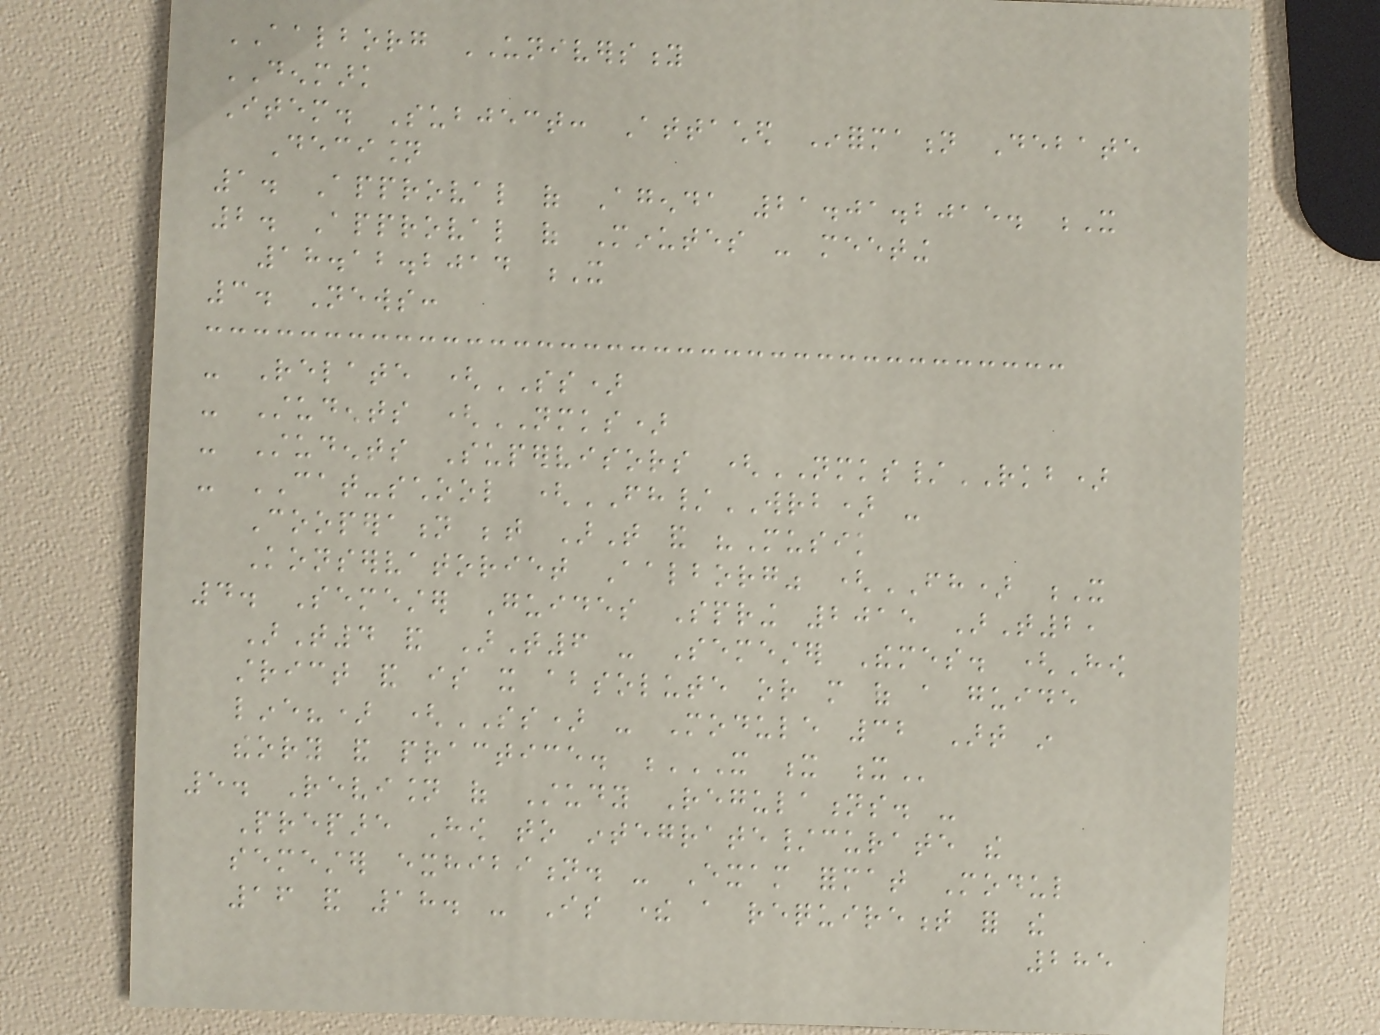AALBORG UNIVERSITY
DENMARK
Item. Subject: Attached Information Debate
Decision
1. Approval of Agenda 21.01.2015. X
2. Approval of Minutes - meeting
18.12.2014 X
3. News:
- Relate (SS)
- Students (NMKS)
- Students Supervisors (NMKS/RKB)
- CAT-school (FH/WRB) -
Cooperation between ArT and "Musik
Konservatoriet Aalborg" (FH) X
4. Semester Guides Spring 2015 ArT2,
ArT4 and ArT6 - Semester Themes. (How
strict and is it absolute or more of a guide
line?) (SS) - Module 32 Art in
theory and practice. X X X
5. Revision of Study Regulations. -
Prepare How to integrate/curate the
semester exhibition. - Exam format Modul
16 and 18. - Is there a requirement for the
285
